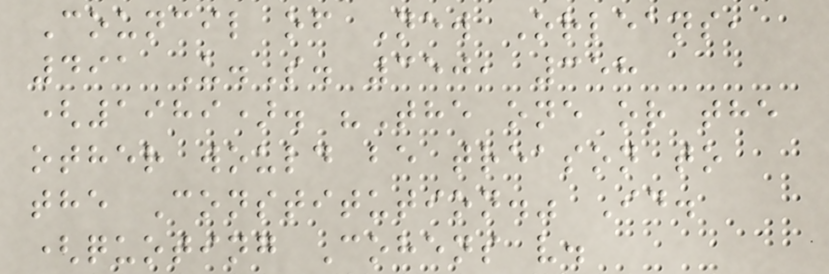Council of New Orleans,
491 U.S. 350, 358
(1989). "The one or the
other would be treason to
the Constitution." Id.
(quoting Cohens v.
